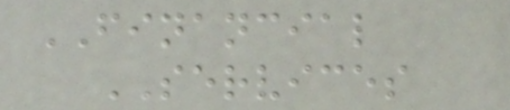FINANCIAL
SERVICES
